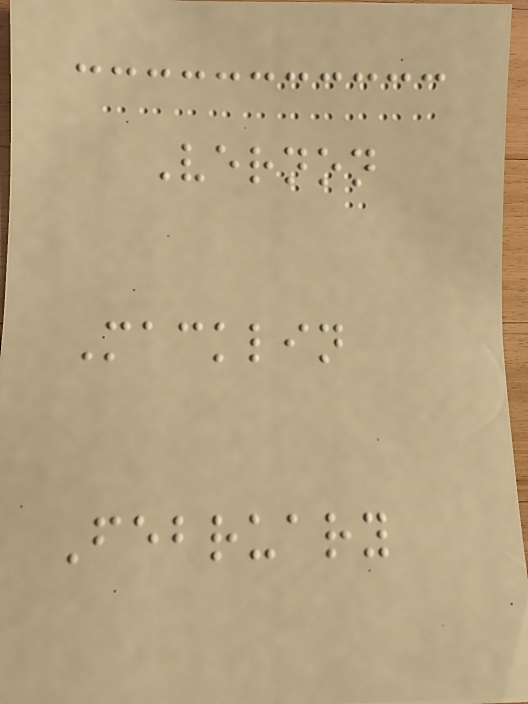Vernon
Macklin
February
